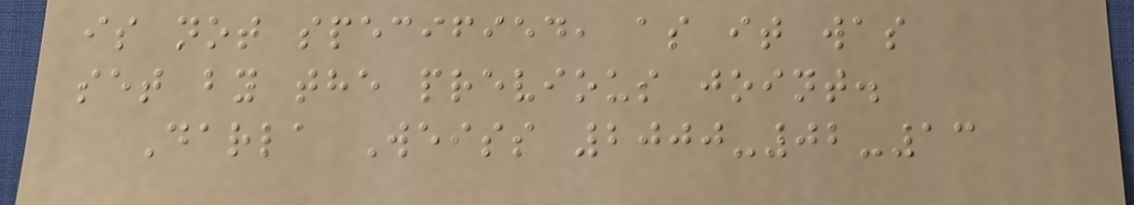is not specified, as it was
set by the previous joint.
Darla Weiss 2000-02-13
